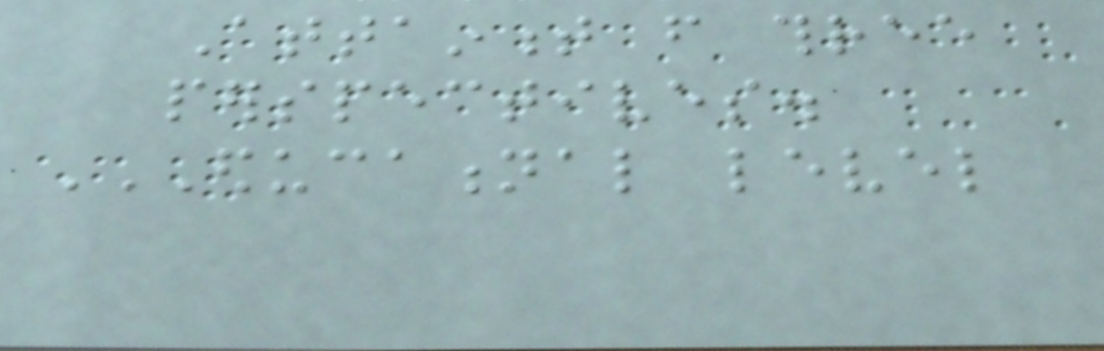Attainment from three
perspectives.
EDUCATIONAL LEVEL
